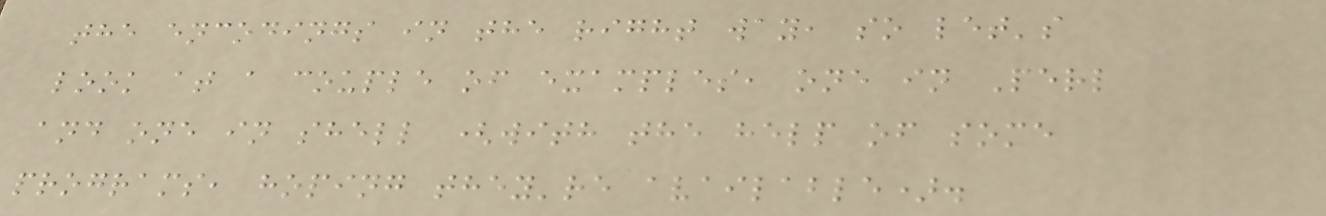the encodings in the right way, so let's
look at a couple of examples, one in Perl
and one in shell (with the help of some
programs, hoping they're available).
